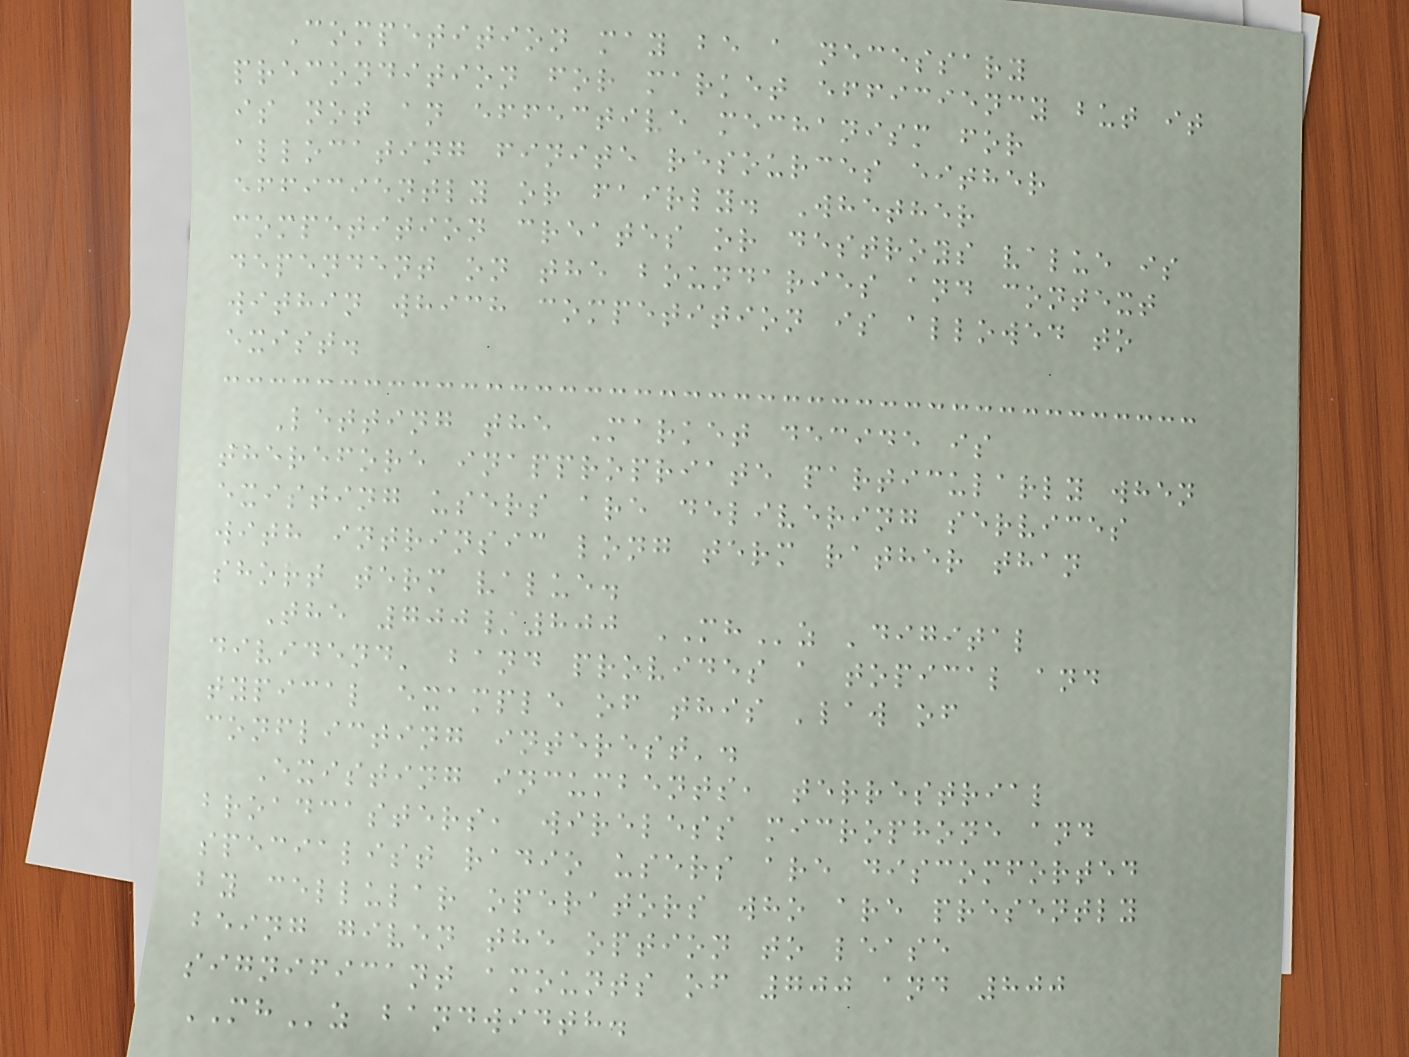Competition may be a necessary
precondition for market efficiency but it
is not an effective mechanism for
allocating finite resources either
efficiently or fairly. Whether
competition creates or destroys value is
dependent on the boundaries and context
within which competition is allowed to
exist.
Letting the Market decide is
therefore inappropriate particularly when
existing users are delivering services
with intrinsic long term rather than
short term value.
The 700/800 MHz 'digital
dividend' band provides a topical and
typical example of this 'law of
conflicting interest'.
Existing incumbents, terrestrial
broadcasters, wireless microphone and
specialist radio users are discomforted
by cellular operators who are presently
being given the option to lease
significant amounts of 700 and 800
MHz bandwidth.
